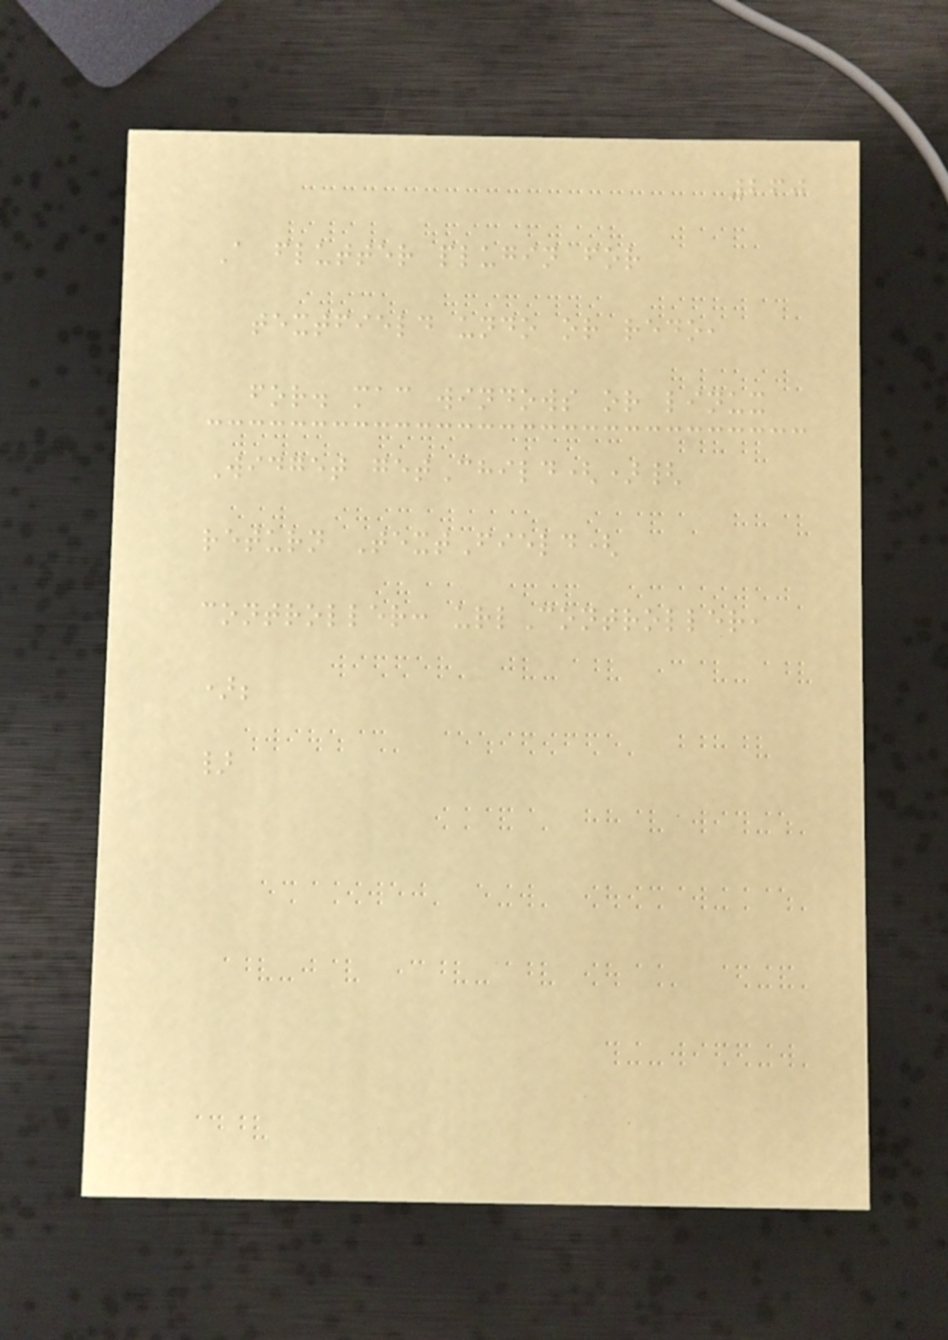260
A flutter plugin for
textfield undo or redo,
for. mac windows or linux
Widget getChild(){
return TextField(
controller: urlController,
);
}
